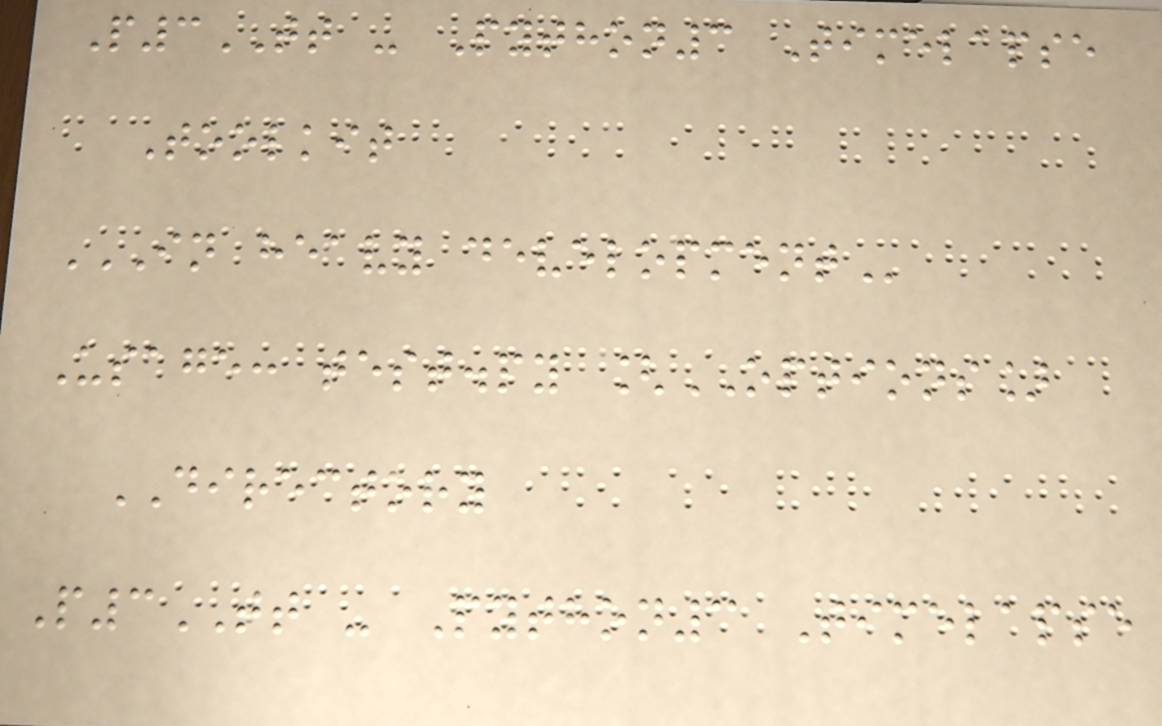P3TT - Python3 Timelapse
Toolkit
IN HEAVY DEVELOPMENT
Usage: test.py [OPTIONS]
DIRECTORY
P3TT - Python3 Timelapse
